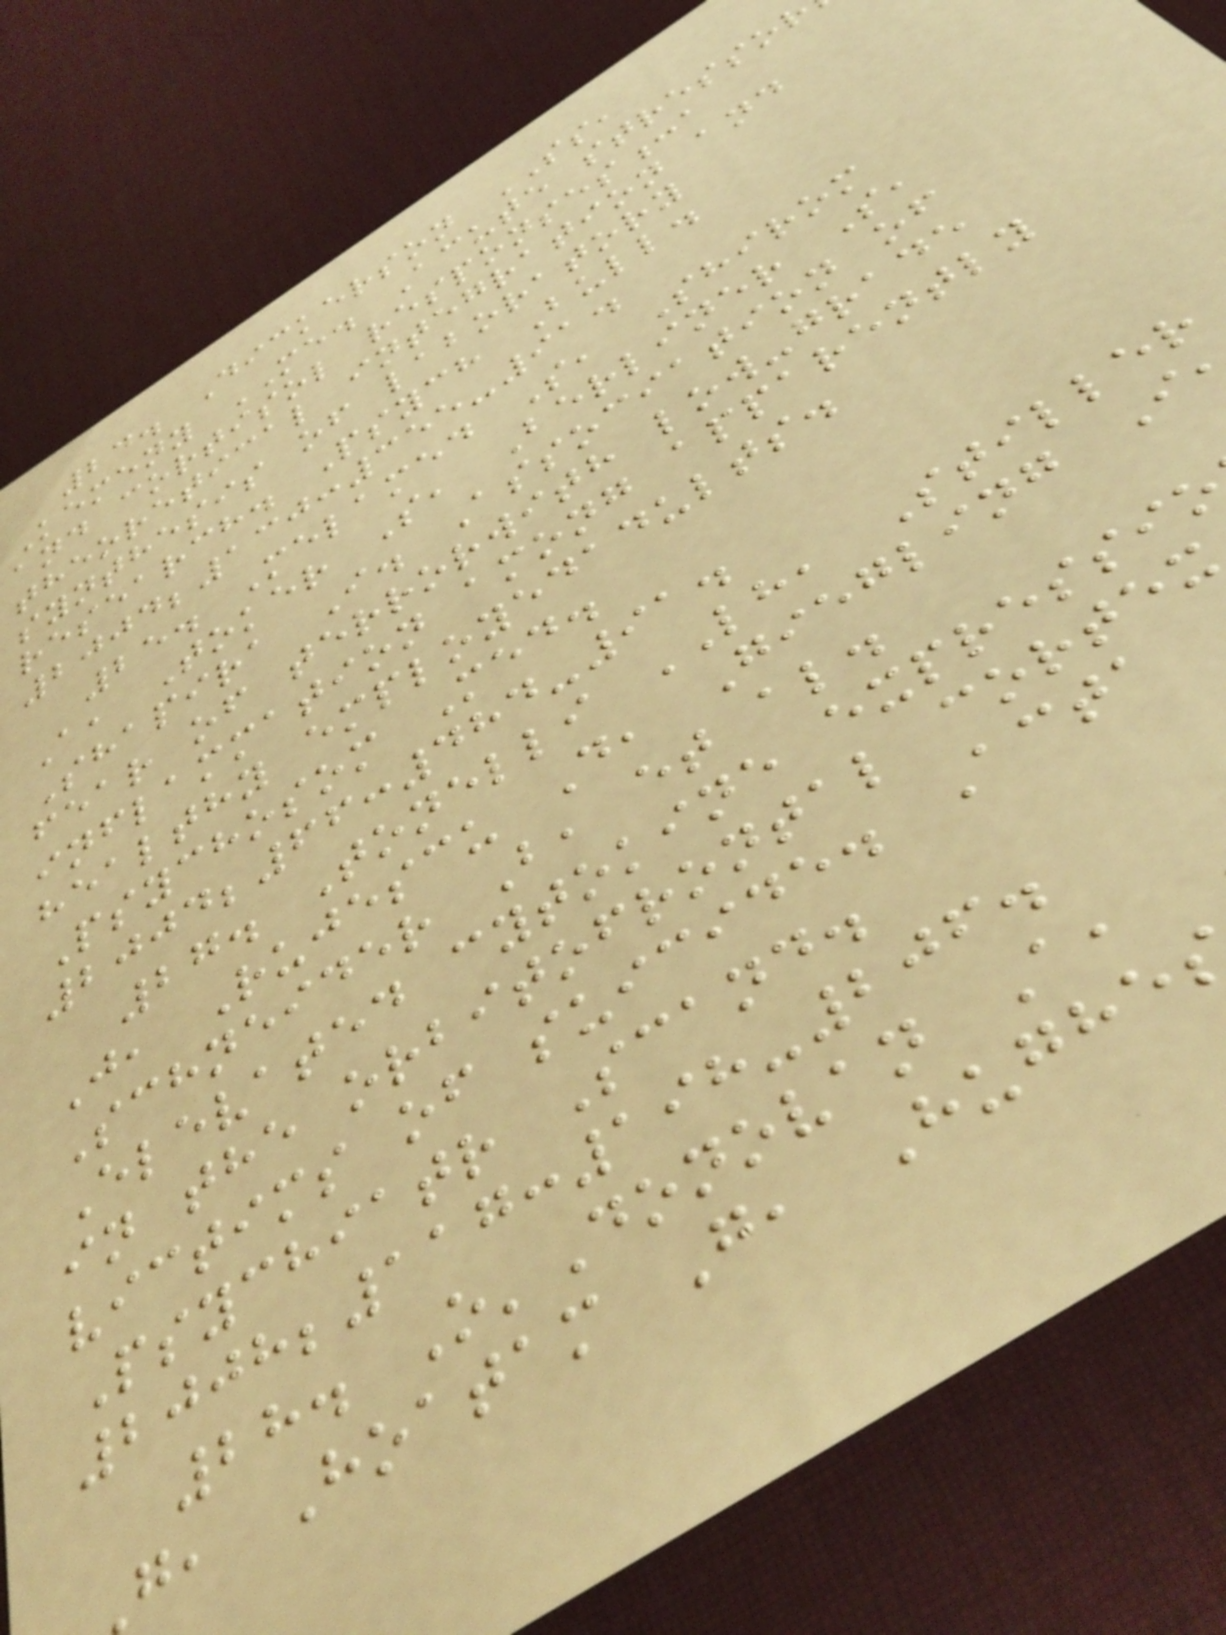24. Dickerson SS,
Kemeny ME. Acute stressor
and cortisol responses:a
theoretical integration and
synthesis of laboratory
research. Psych Bull.
2004;130:355-91.
25. Melamed S, Shirom
A, Toker S, Berliner S,
Shapira I. Association of
fear of terrorwith low-grade
inflammation among apparently
healthy employedadults.
Psychosom Med.
2004;66:484-91.
27. Tonelli LH, Stiller
J, Rujescu D, Giegling I
Schneider B, et al.
Elevated cytokine expressi
in the orbitofrontal cortex
victims of suicide. Acta
Psychiatr Scand.
2008;117:198-206.
28. O'Donovan A,
g, Hoatam G, Hughe
